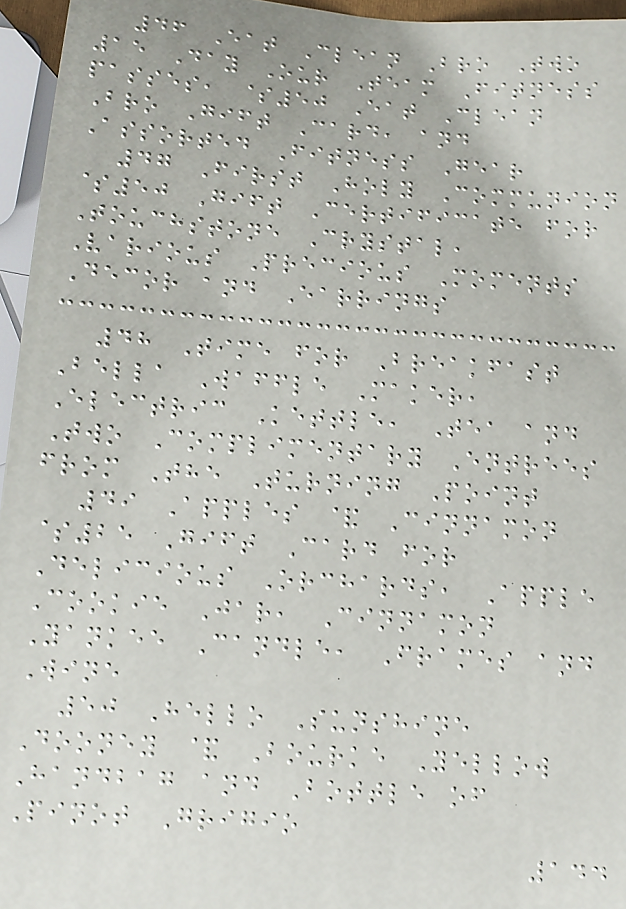46 Eat Clean Bro Two
15 Day Our Team Fitness
passes, $50 Eat Clean
Bro Gift Card, and
Assorted Fitness Gear
47 First Holy Communion
$50 Gift Certificate for
Touchstone Crystal,
Various Precious Moments
Decor and Earrings
48 Time for Breakfast
Bella Waffle Maker,
Electric Kettle, Tea and
Two Complimentary Entrees
from The Turning Point
49 Apples & Cinnamon
$25 Gift Card for
Delicious Orchards, Apple
Cookie Jar, Cinnamon
Yankee Candle, Frames and
Wine
50 Hello Sunshine
Dooney & Bourke Yellow
Handbag and Bottle of
Pinot Grigio
144
